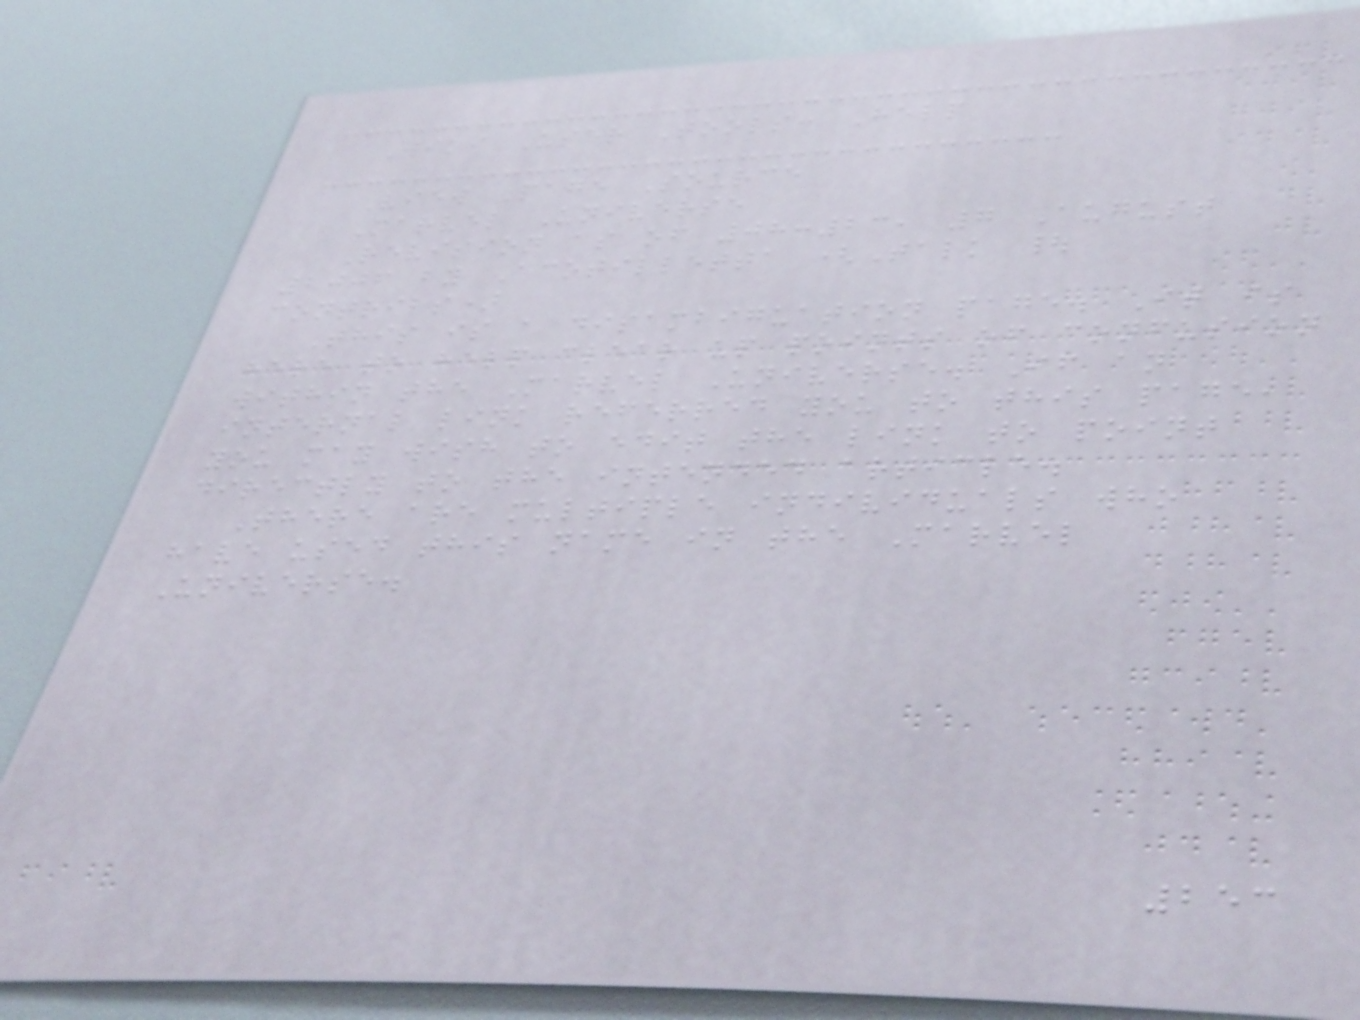Wiki User Tools: Help
View Page Source
Marvel Universe
Revision as of 08:23, 7 August
2006 by Acotilletta (Talk |
contribs)
This is a disambiguation page. It is
here to help clear up points of confusion
within the Marvel Universe. If an
internal link referred you to this page,
you may wish to edit the link to point
directly to the intended article.
There are multiple individuals who
have used this name in the Marvel
Universe.
253
